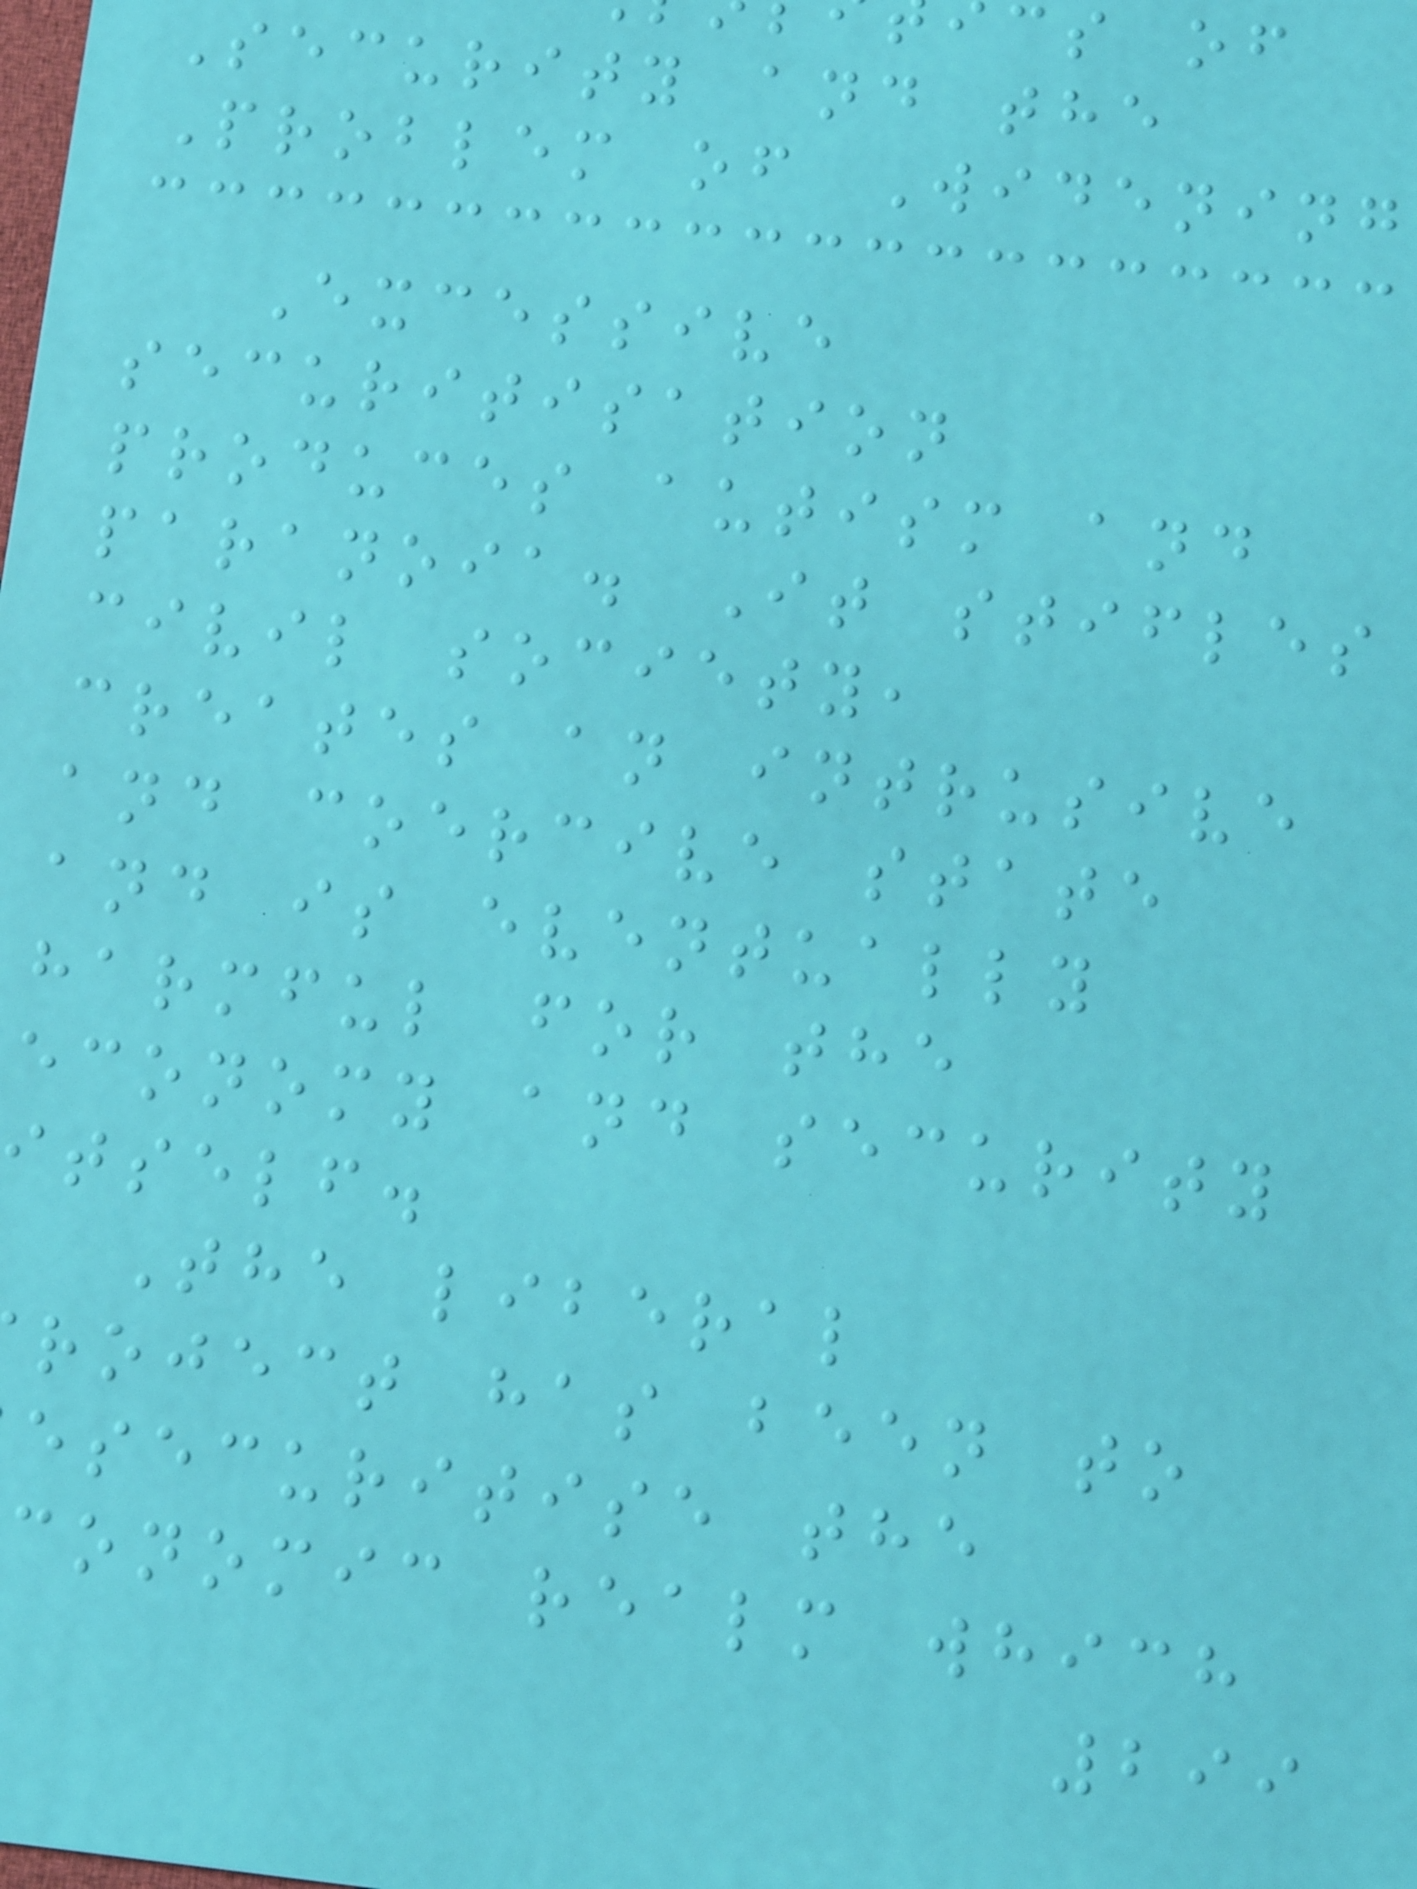cs of
Security and the
Problem of Widening
Excessive
securitisation
produces autism and
paranoia. It stifles
civil society,
creates an intrusive
and coercive state
and is eventually
harmful for the
economy and security
itself.
The liberal
roject has been to
esecuritise the
conomic realm which
299
